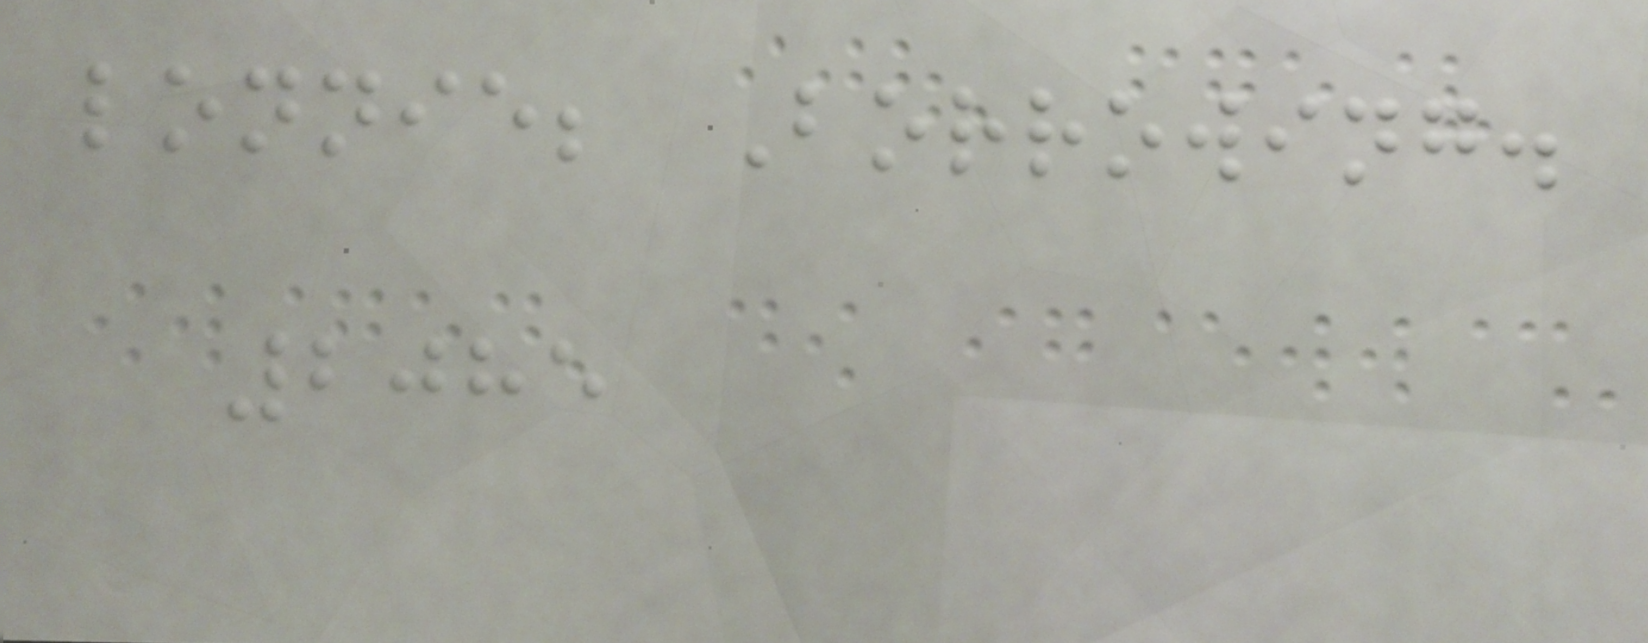lonnie; Borrowing.
2085
